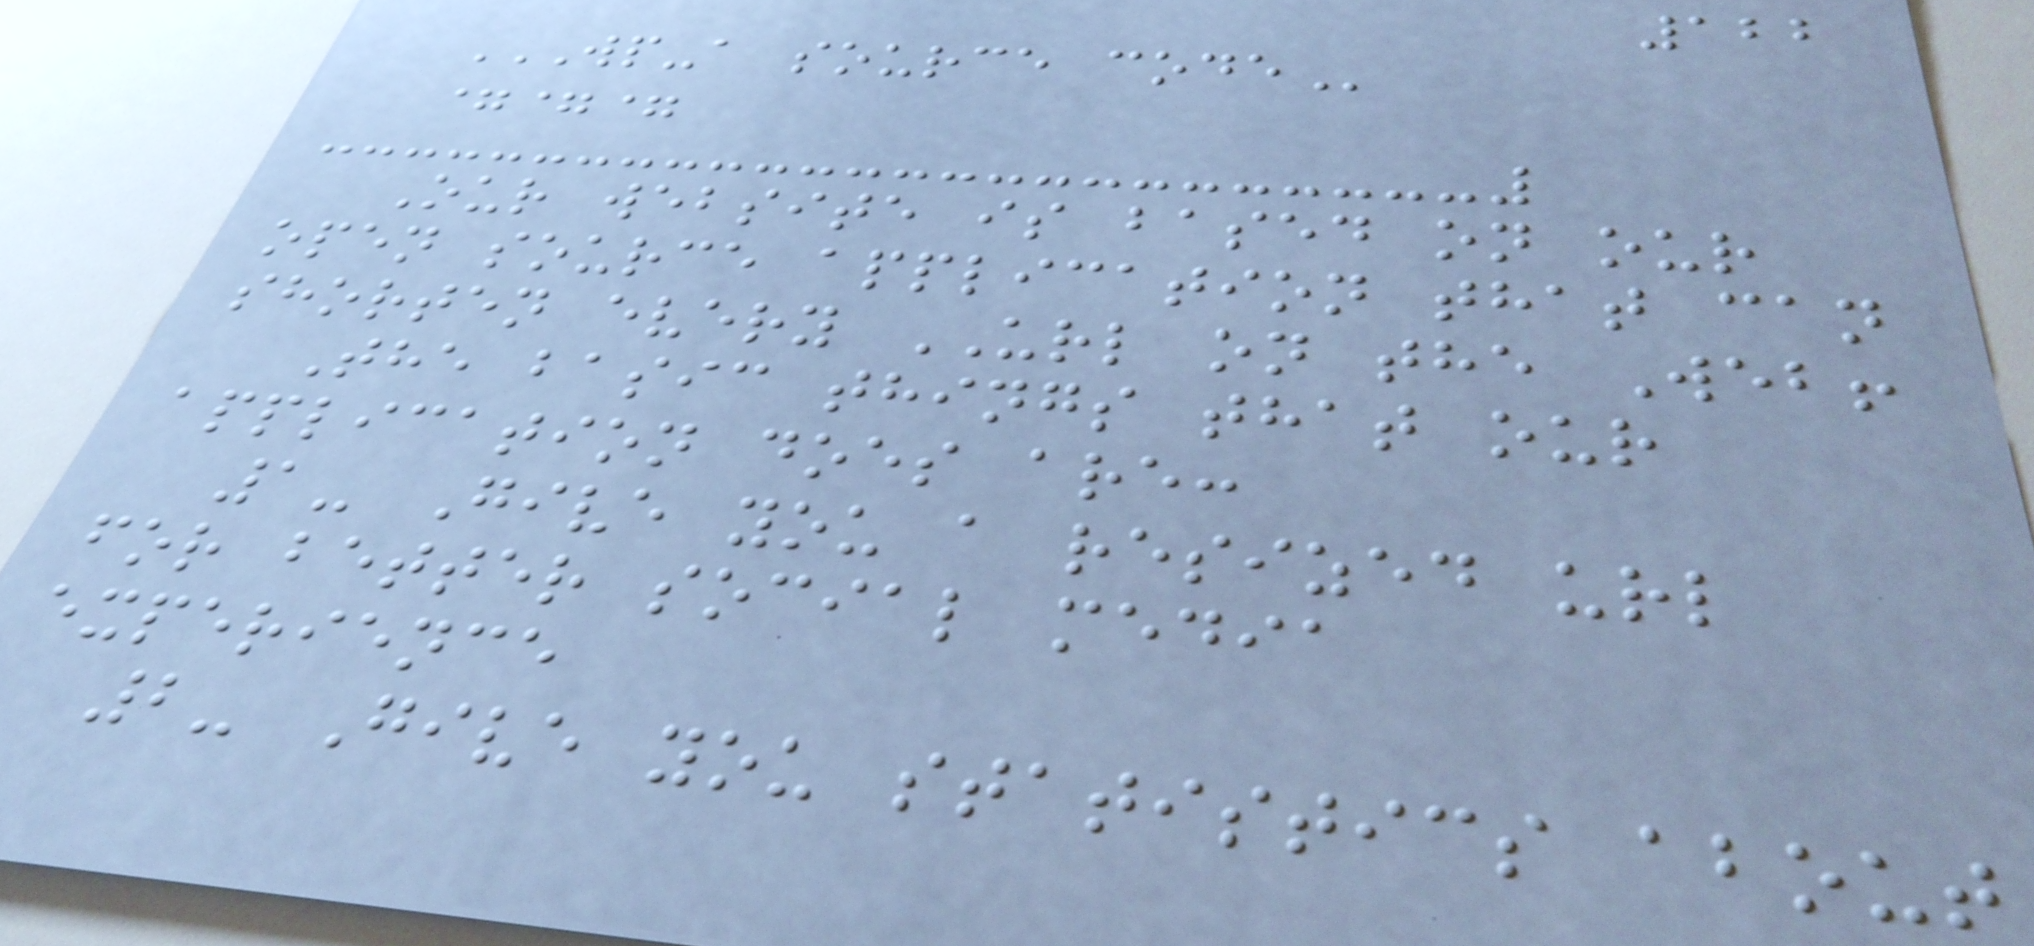122
WP-A SOURCE CODE
===
Our website is based on our
open source application that can
shorten every URL on the Web!
The basic things that our
application does are:
1- Give you a resized url
for better social media
experience
2- Give you statistics about
